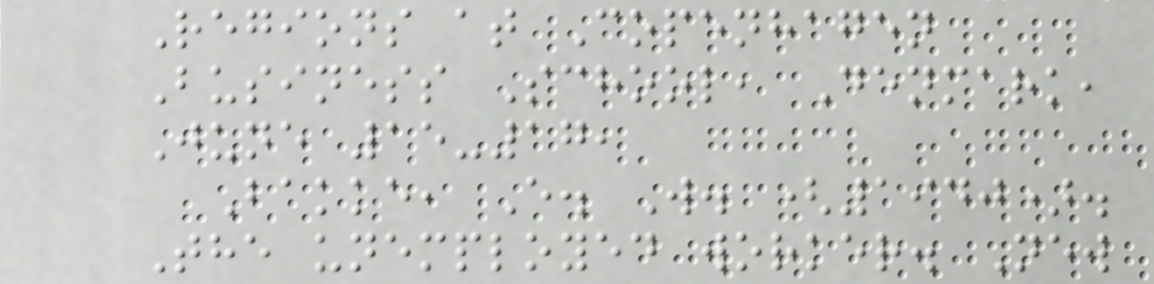Regions at Copenhagen
Business School, Denmark,
June 15-17,
Bakke, E. W. (1940).
The unemployed worker. New
